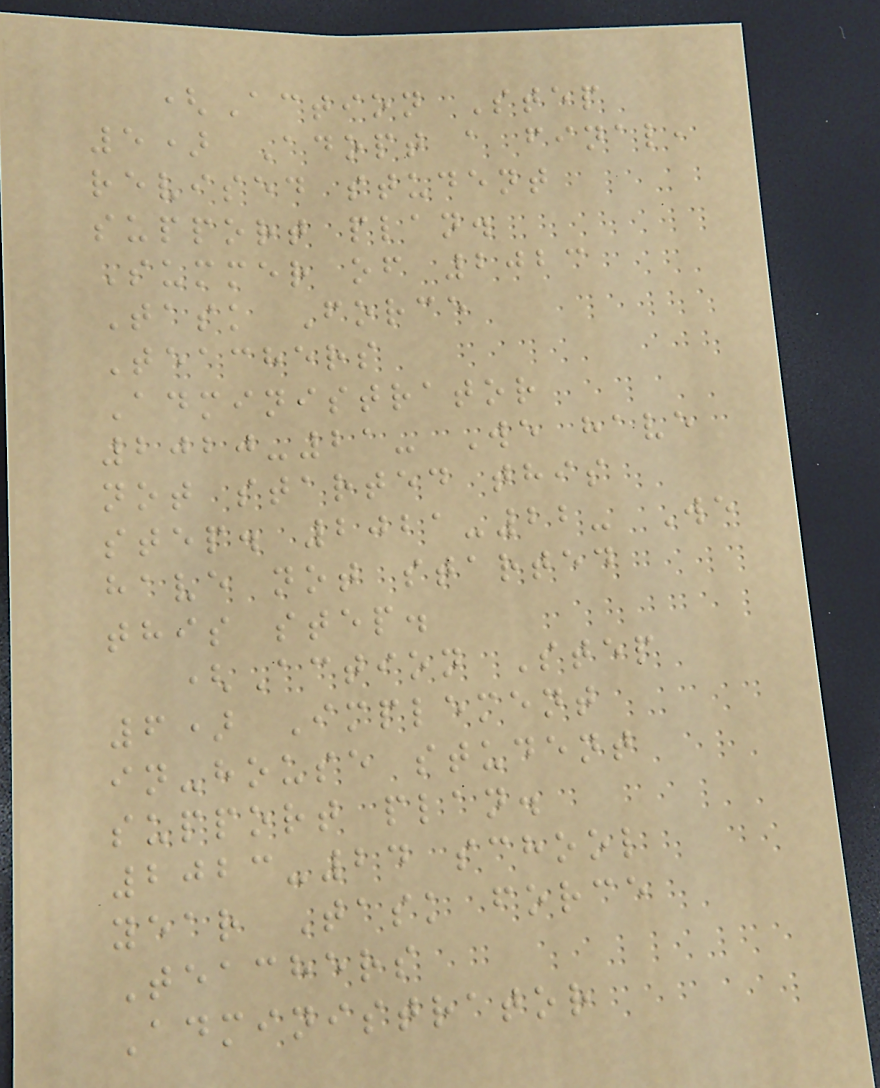(Action Step
5) Adopt a final,
revised student
support plan.
Summer of 2023
Task Force
Teachers
Administrator
2020-21- We have
not started this
step. 2021-22- We
have not started
this step.
(Action Step
6) Implement
in-house student
support plan.
2023-24 school
year Task force
Teachers
Administrator
